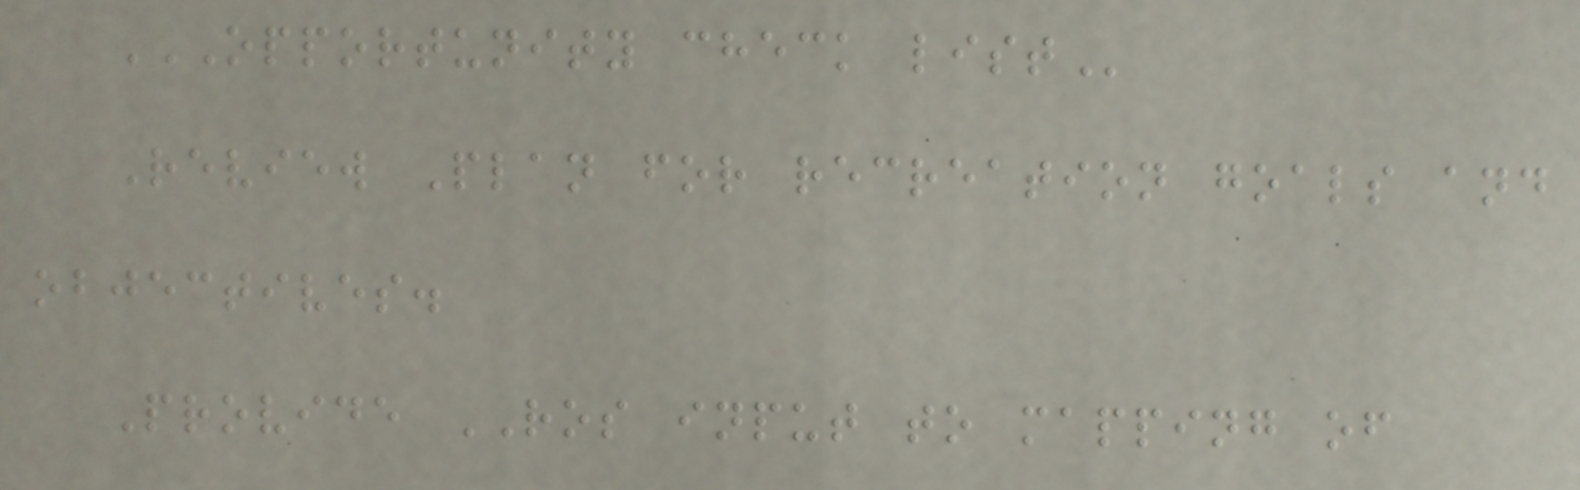OPPORTUNITY CHECK LIST
Review Plan for recreation goals and
objectives.
Provide ROS input to mapping of
